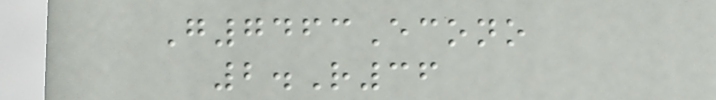G7463Econo
2.R36
